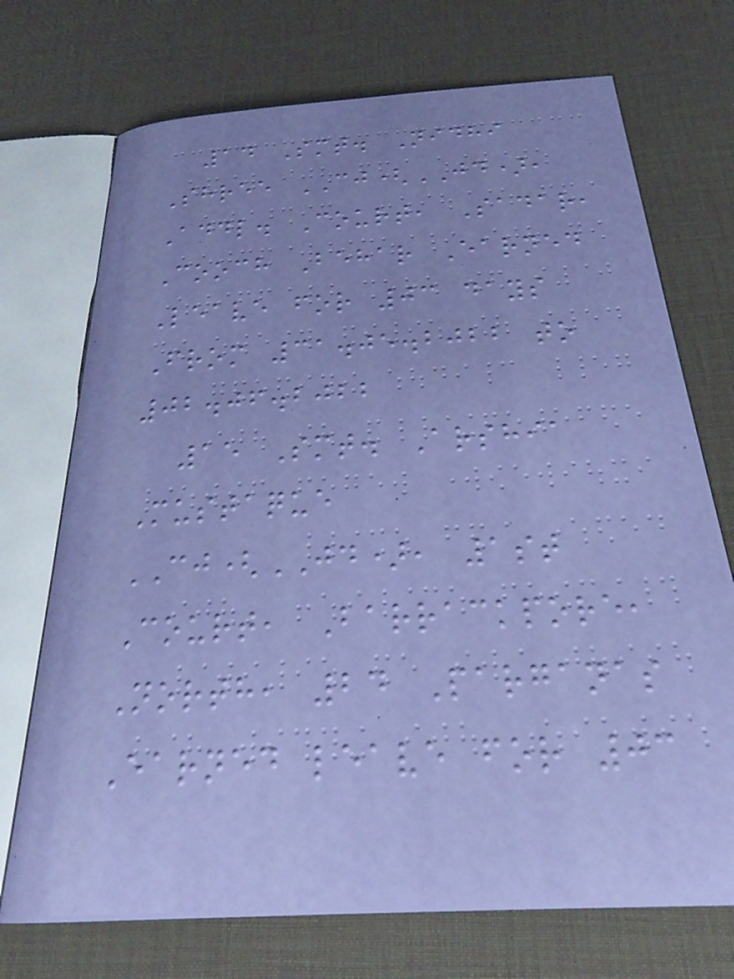14 Smt. Nidhi
Shree CJ(JD),
Addl. Court, Sadar,
Cooch Behar Earned
Leave for 03 days
From 31.05.2022 to
02.06.2022
15 Smt. Arshia
Mustaque
CJ(JD), 1st
Court, Barrackpore,
North, 24 Parganas
Earned leave for 03
